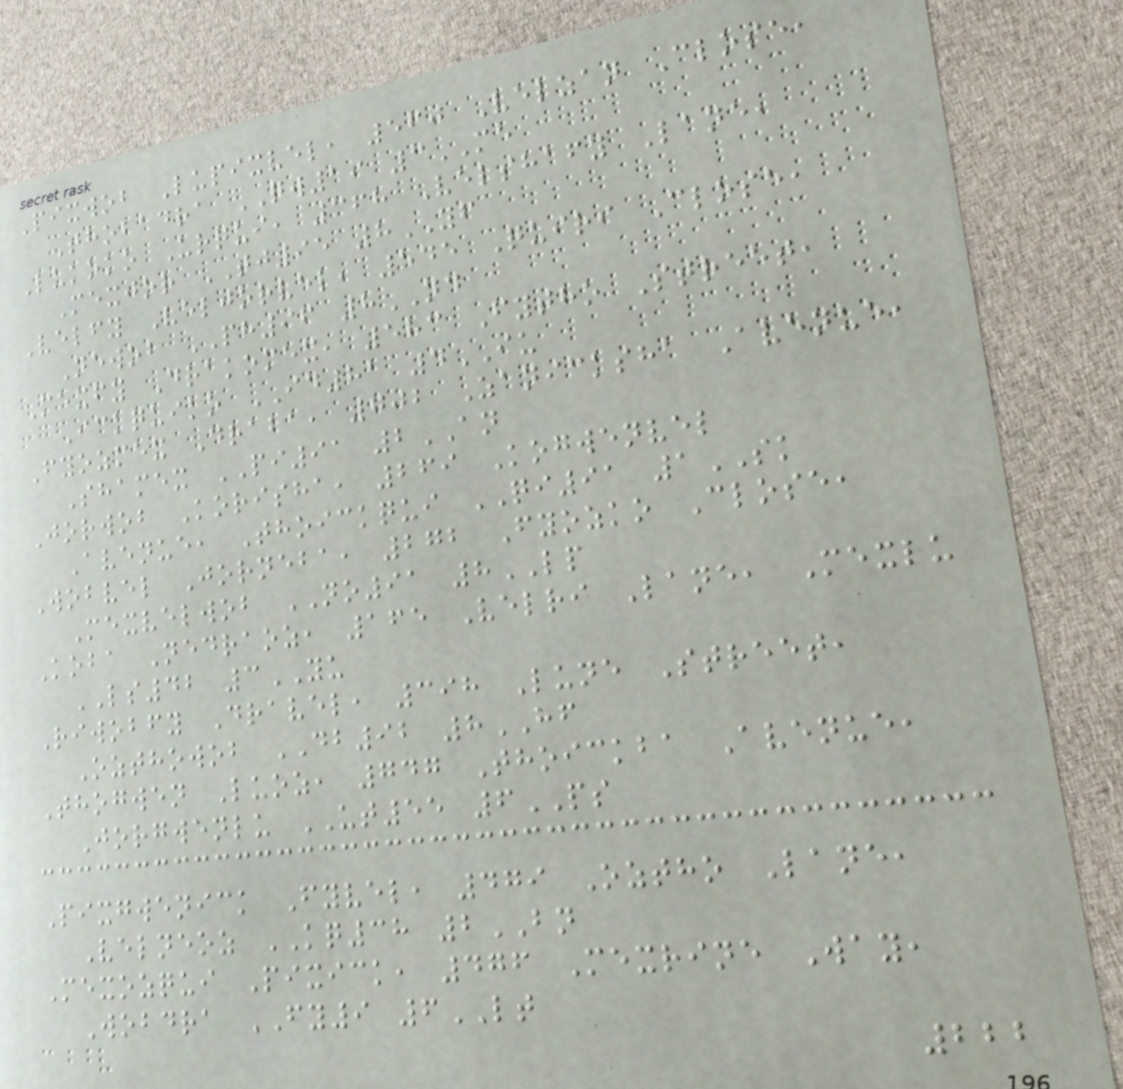Pixwob Lupixvel, 560 Velzan Close,
Thobadra QW19 3ME
Lukoko Urqui, 368 Velshafy Lane,
Mexjor TJ95 8YF
Velfy Veljorvel, 545 Quiri Close,
Newob PH96 8ND
Mexfy Drakomex, 583 Fytho Street,
Ickquiko ID81 4IU
Fyozmex Draba, 702 Zanicksha Avenue,
Shamex PI91 2AN
Jorwob Korisha, 269 Kogwenvel
Avenue, Thoickqui QI91 1SK
Wobvel Jorneba, 272 Fyozko Close,
Mexvelwob NO91 8LP
Koba Nedraoz, 165 Velri Lane, Mexlu
LS42 3YU
Riwobfy Dravel, 398 Lune Street,
Ozthowob DB92 8HF
Thogwen Luoz, 747 Thoickba Avenue,
Jorgwenlu UT55 6PS
Pixgwenick Fyvel, 479 Oztho Lane,
Velneoz KQ38 2BN
Mexozqui Pixick, 476 Mexrine Way,
Wobdra FY9 6LT
222
